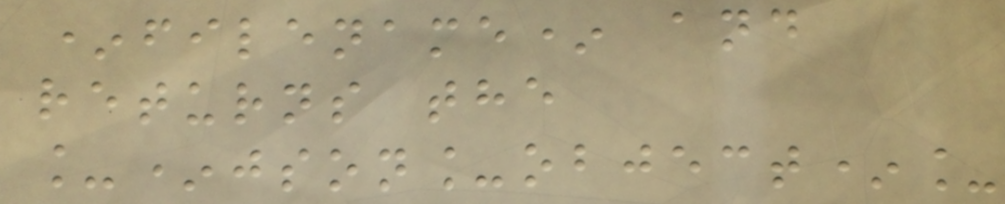*filename* and
returns the
_*json_object*_
